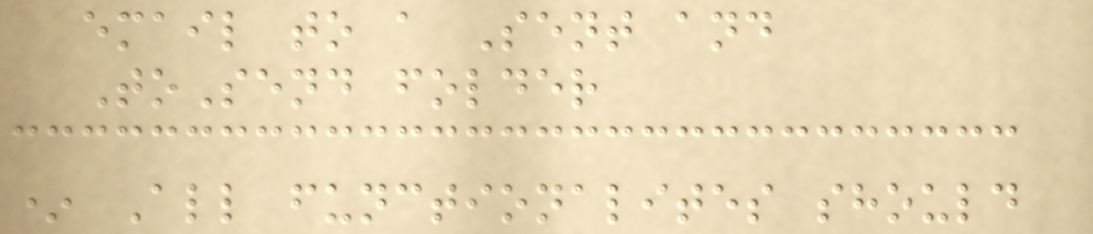email to a Sent and
ToSend folder
* All functionalites should
